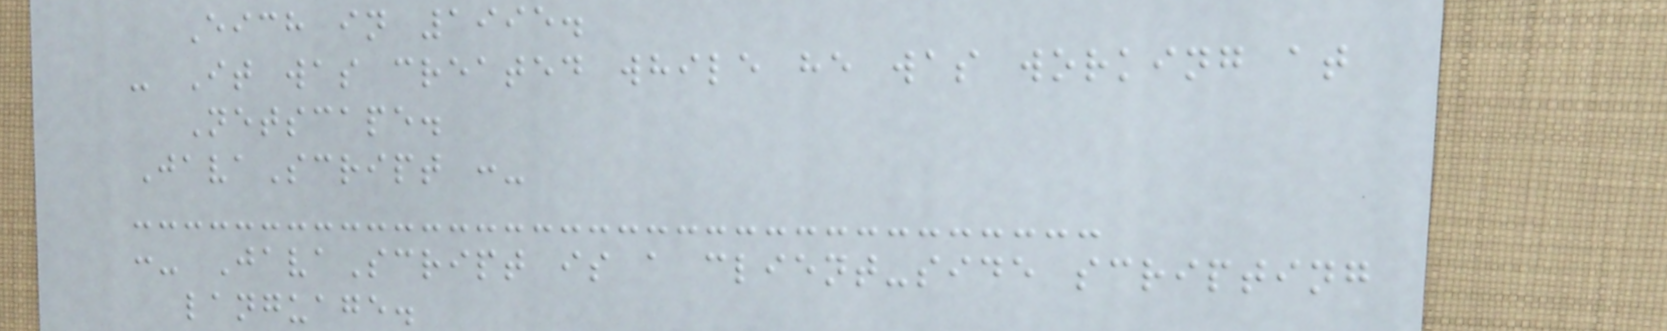Eich in 1995.
- It was created while he was working at
Netscape.
JavaScript :-
:- JavaScript is a client-side scripting
language.
